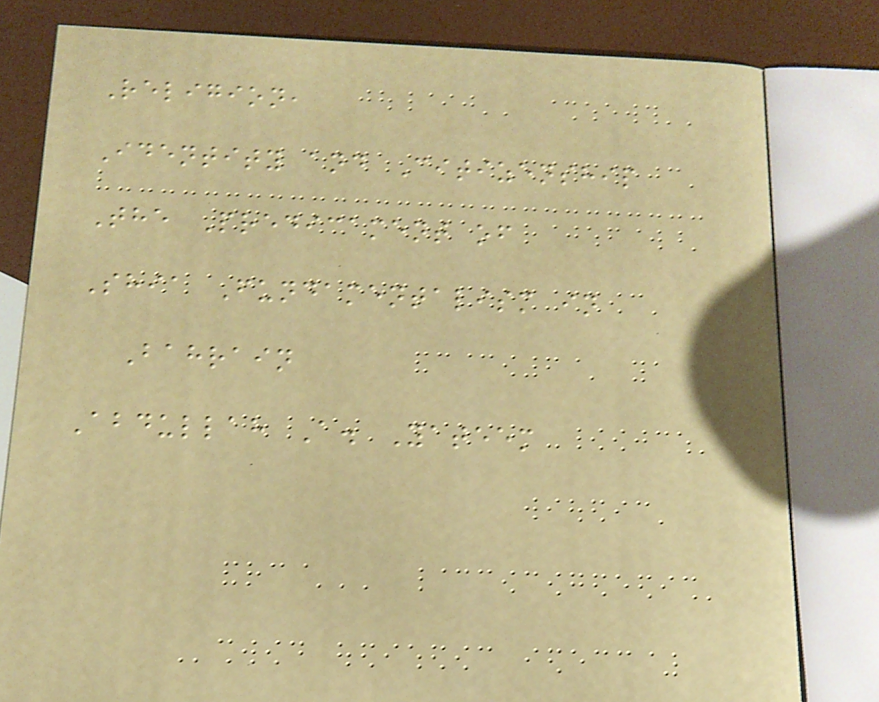Religion,
Identity and Citizenship
The Predicament of
Shia Fundamentalism in
Bahrain
Abdullah A. Yateem
